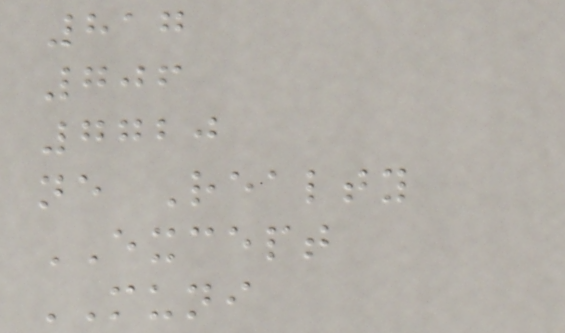817
706
7720
ne Realty
EXCEPT
MUNI
